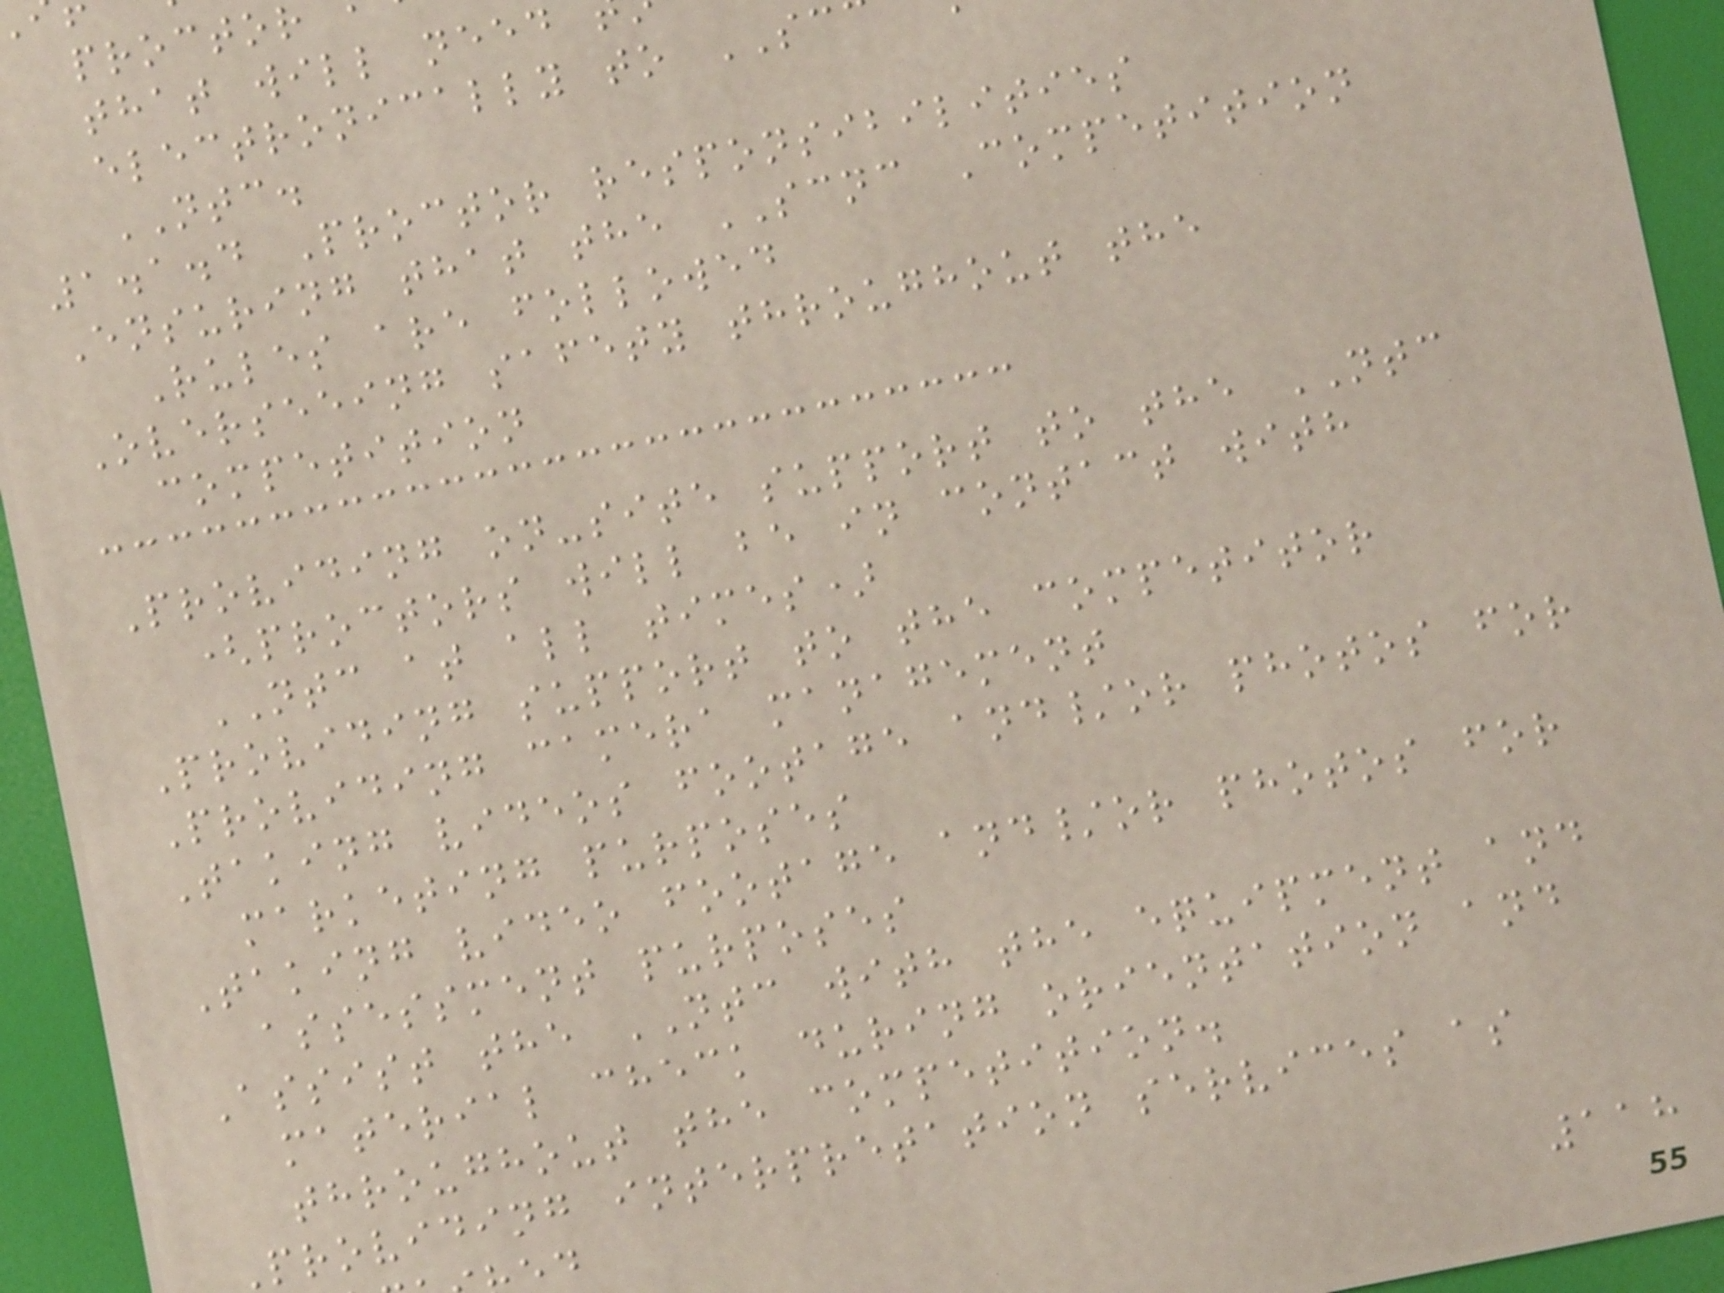that will need
electronically to SC
NTC.
1.1.4 Proctor responsibilities
Ensuring that the SCNC Competition
Rules are followed
Overseeing safety throughout the
competition
Providing on-site support to the NTC
(proctors will be in contact with
NTC at all times)
Providing support to the competitor
Providing camera management
Taking videos footage and/or photos for
marketing purposes
Taking video footage and/or photos for
assessment purposes
Assist the NTC with the equipment and
material check during orientation and
throughout the competition.
providing interpretation services as
118
